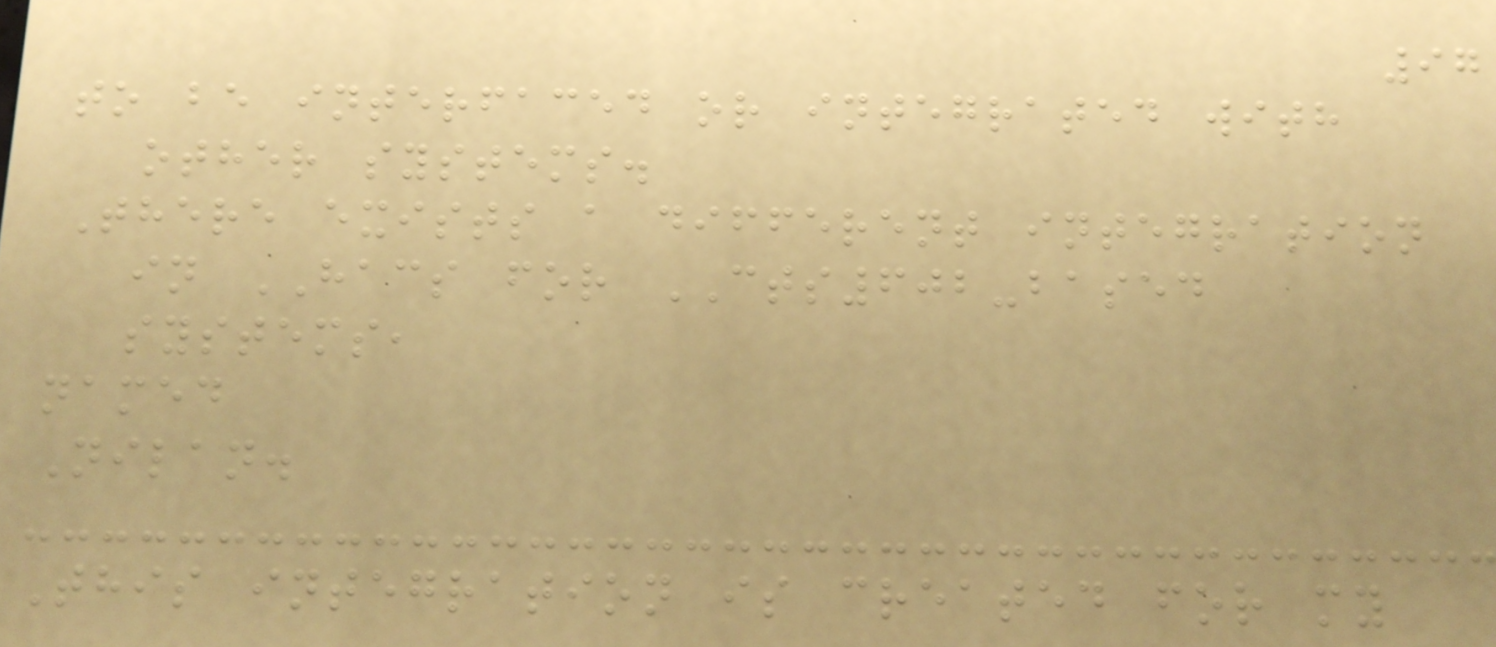97
to be interfaced or integrated with
other systems.
There exists a different integration
in HACS for CTS602-based
systems,
named
Nilan.
This integration is created for my
